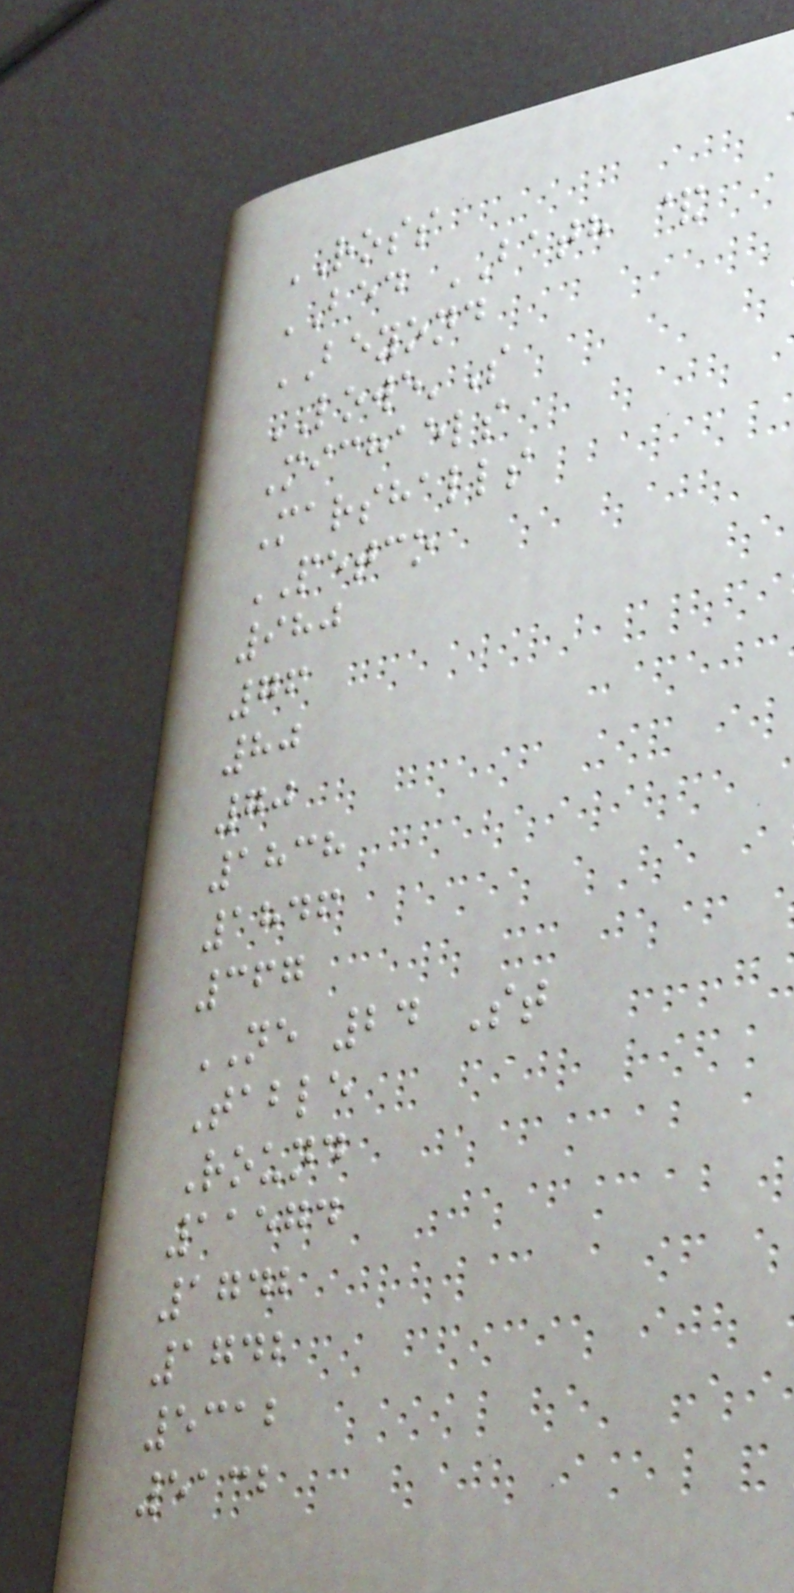ROSS
BED BATH &
BEYOND
LOWE'S
Michaels
Marshalls
PETCO
980
76
80
70
1838
1846
367
NE 24 St
Table
Round
11574
1742
1742
5312
5132
